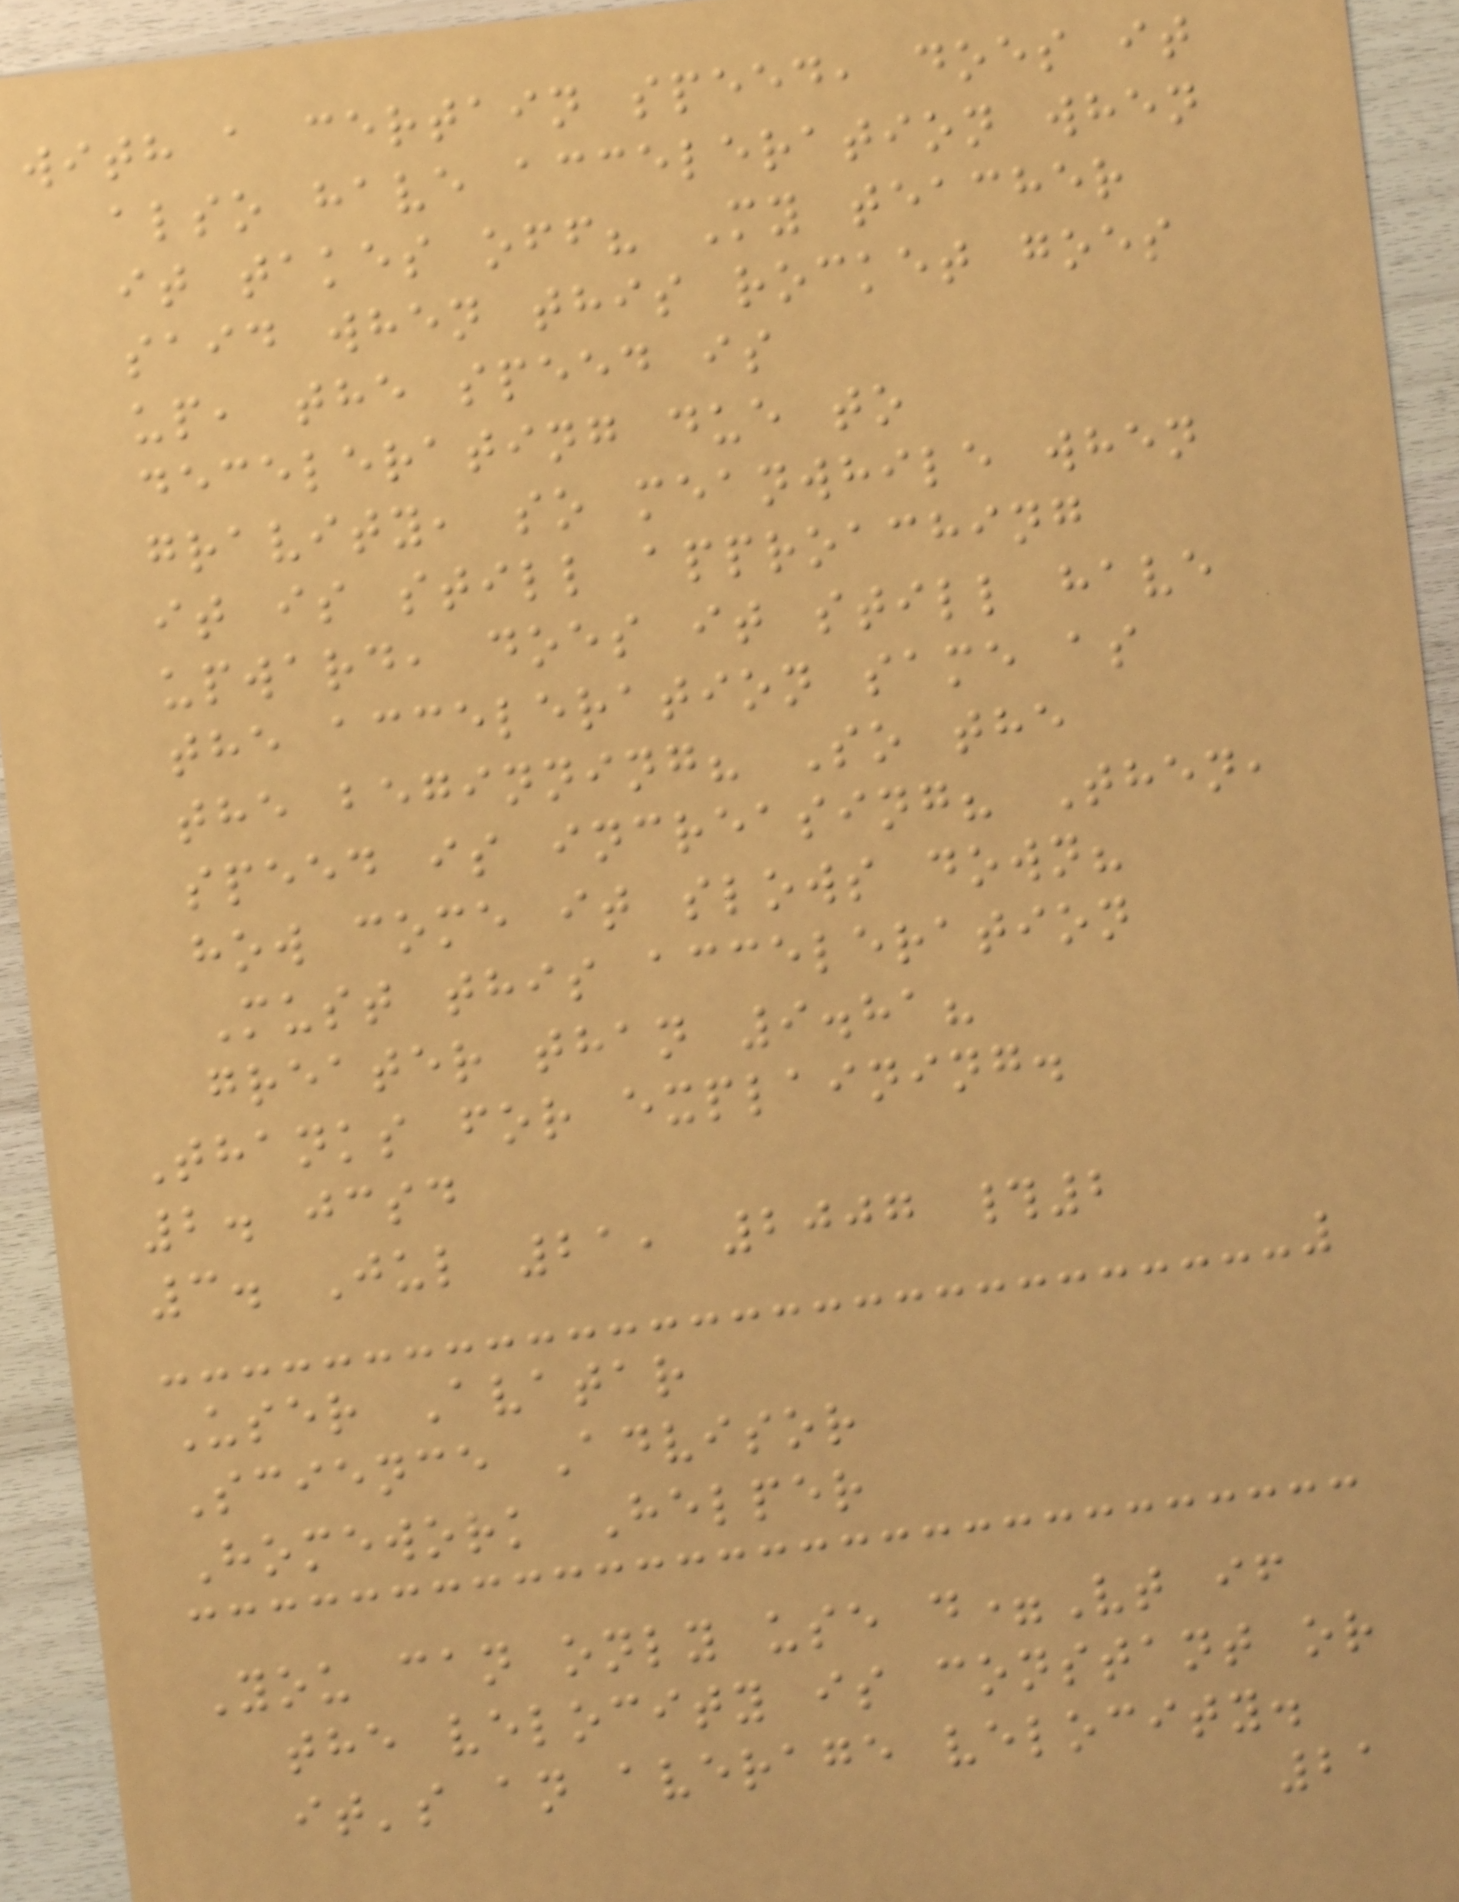with a certain speed, does it
also have acceleration when
it takes off? My teacher
said when this rocket goes
up, the speed is
decelerating due to
gravity, so meanwhile when
it is still approaching
upward, does it still have
the acceleration same as
the beginning? So the
speed is increasing? Then,
how come it slows down?
Must this acceleration
greater than 9.81?
Thanks for explaining.
2. jcsd
3. Jul 21, 2007 #2
User Avatar
Science Advisor
Homework Helper
You can only use d=Vt if
the velocity is constant or
it's an average velocity.
21
